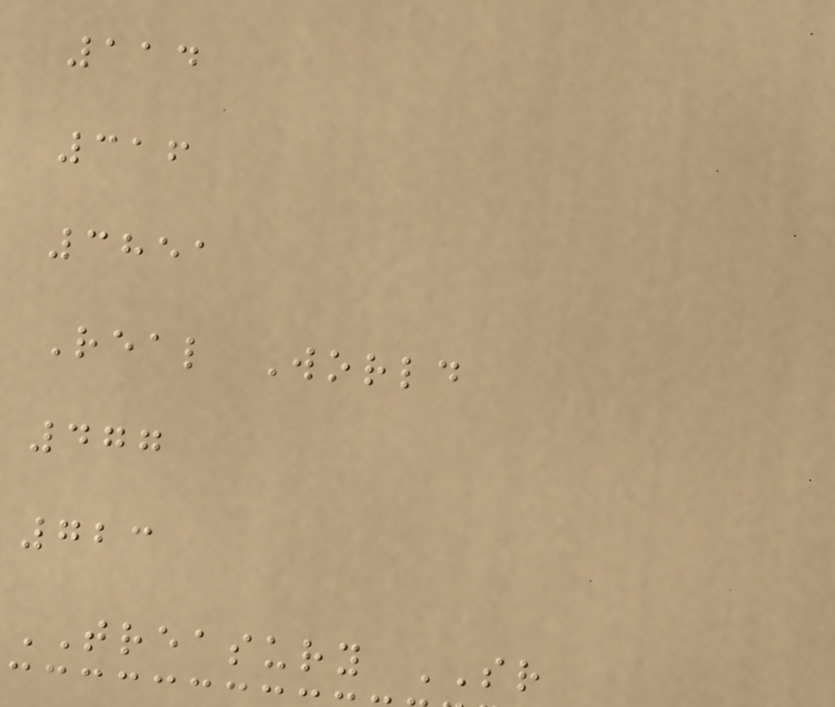114
316
3851
Real World
477
723
TREASURY SR
